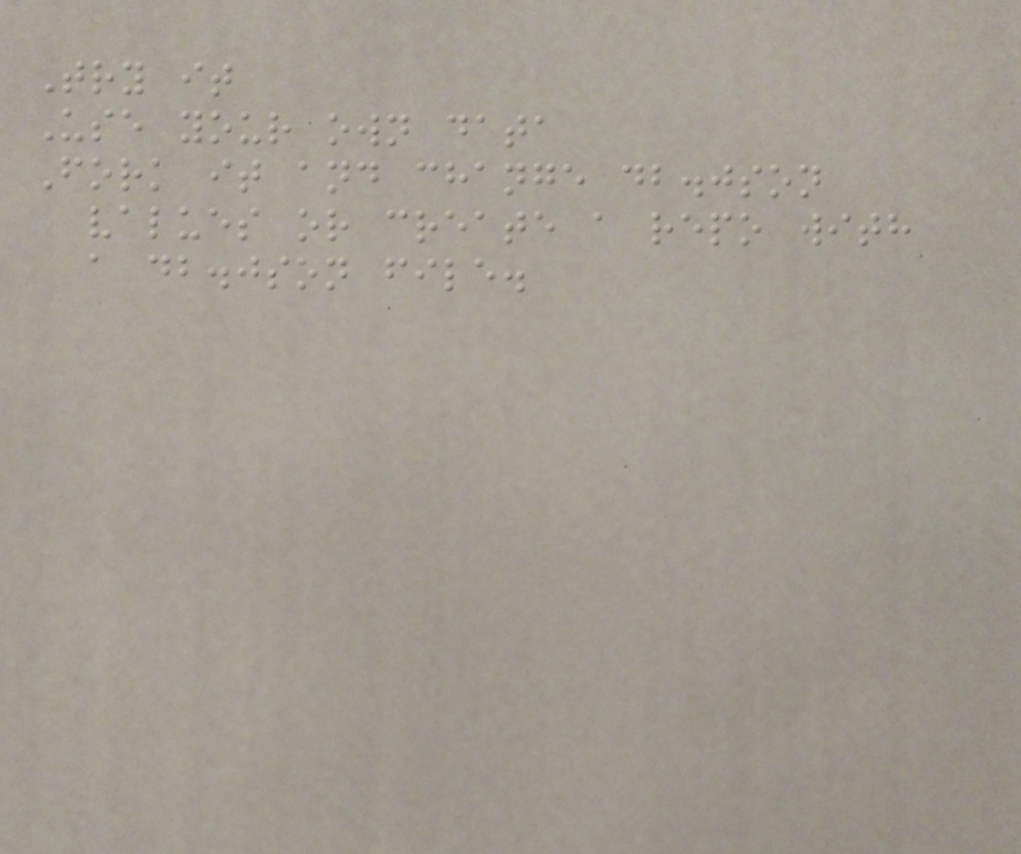Try it
Use your own data
Fork it and change db.json
values or create a repo with
a db.json file.
